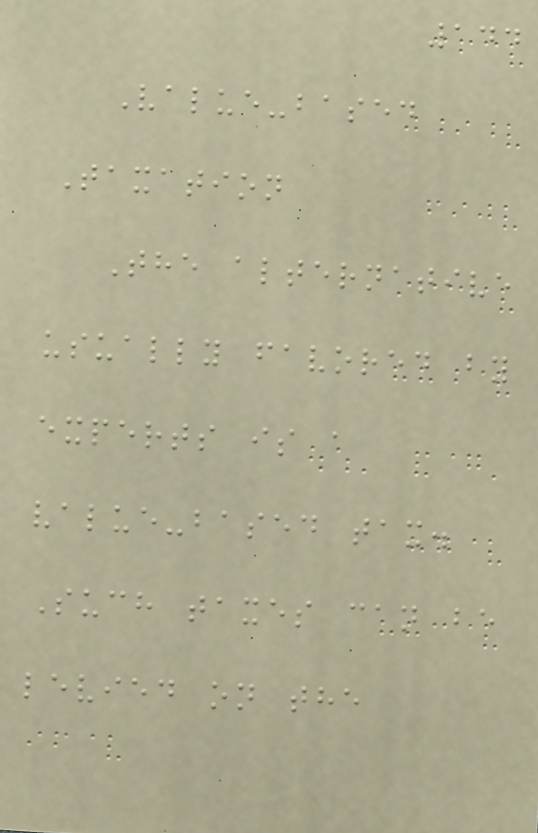144
Value-based
Taxation
The alternative
usually favored by
experts is a
value-based tax.
Such taxes can be
levied on the
